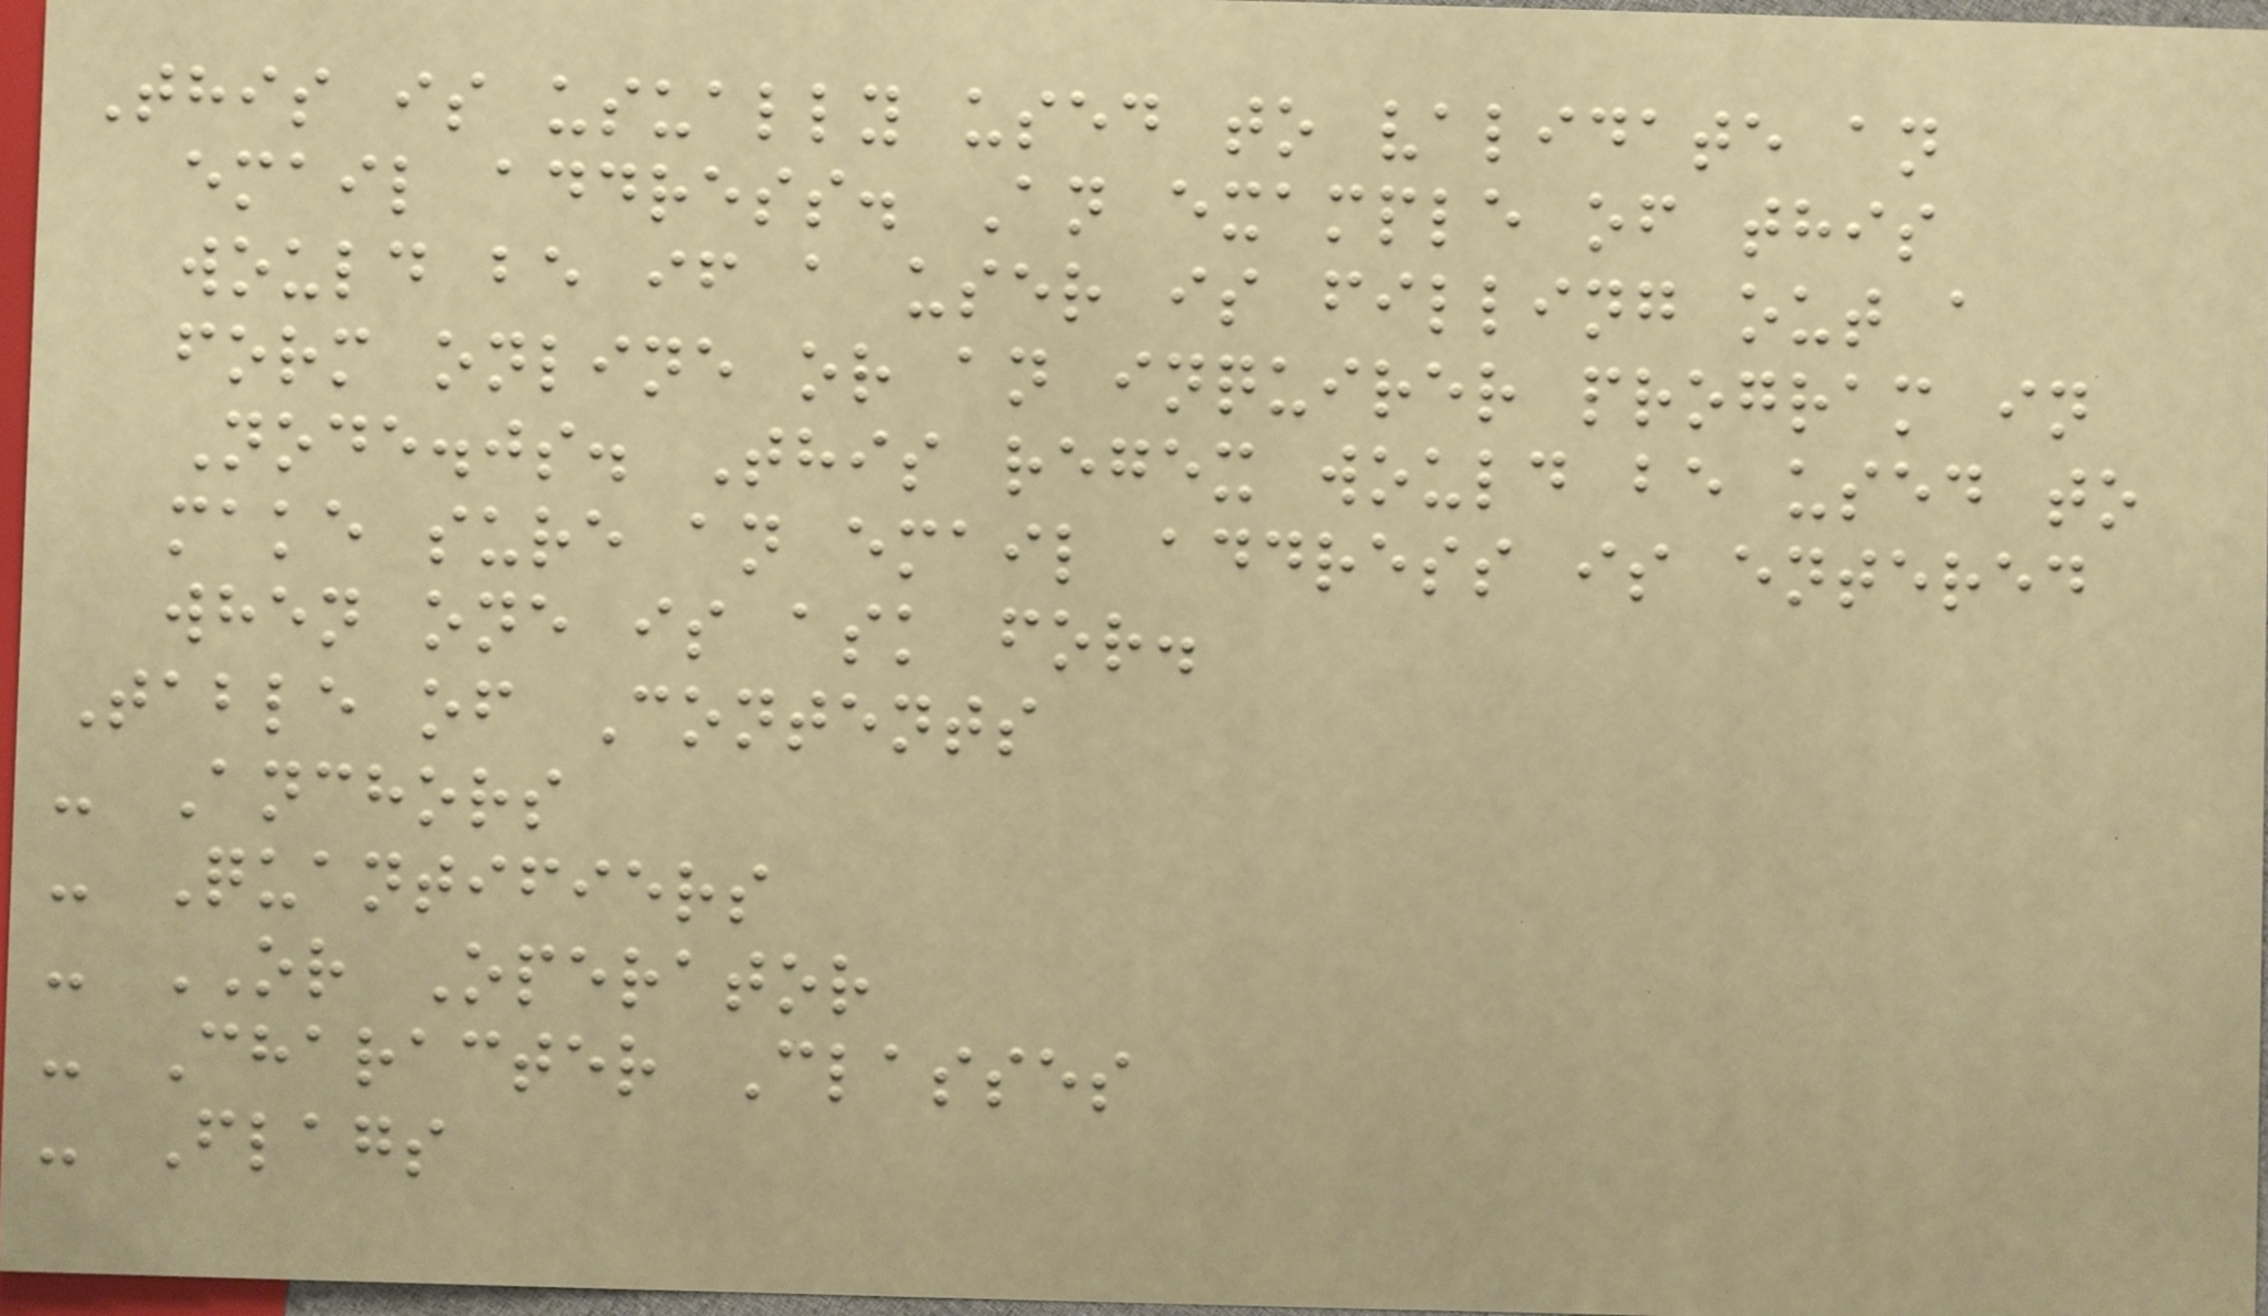This is usually used to validate an
email address. An example of this
would be if a user is filling out a
form online or an inquirer program in
Node.js. This regex would be used to
make sure an email address is entered
when one is ask for.
Table of Contents
- Anchors
- Quantifiers
- OR Operator
- Character Classes
- Flags
